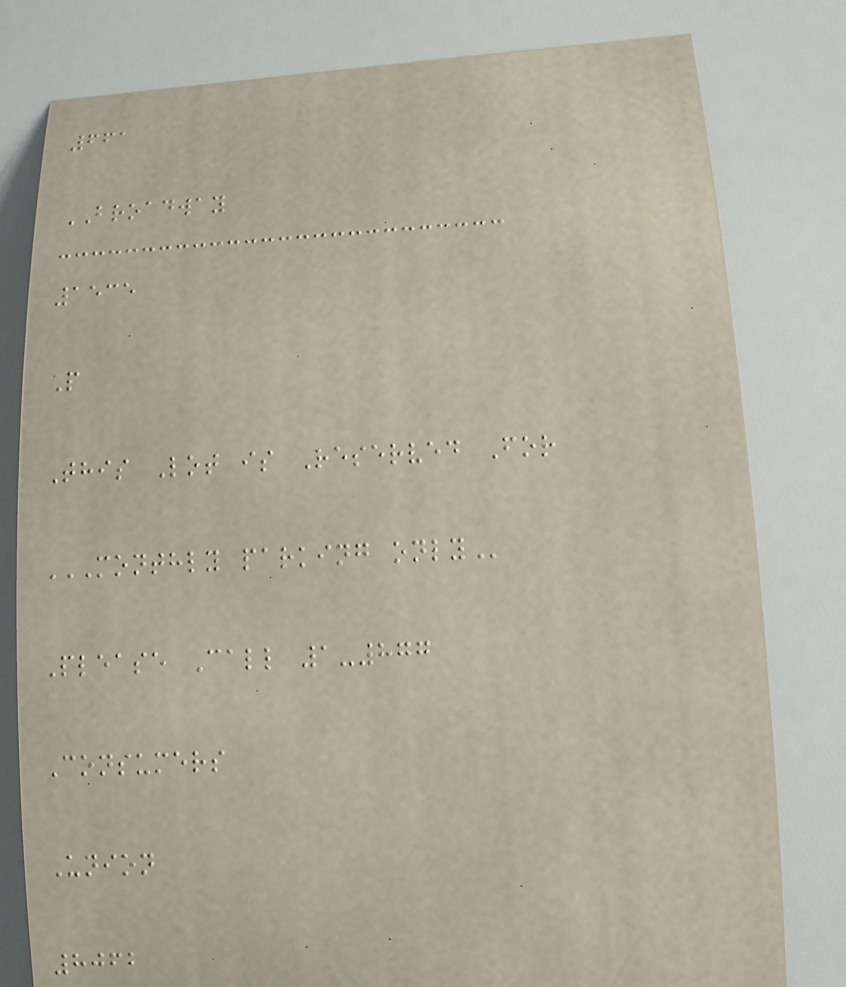661
BROADWAY
1535
P
This Lot is Reserved For
MONTHLY PARKING ONLY
Please Call 1-877
Consumers
Union
8062
